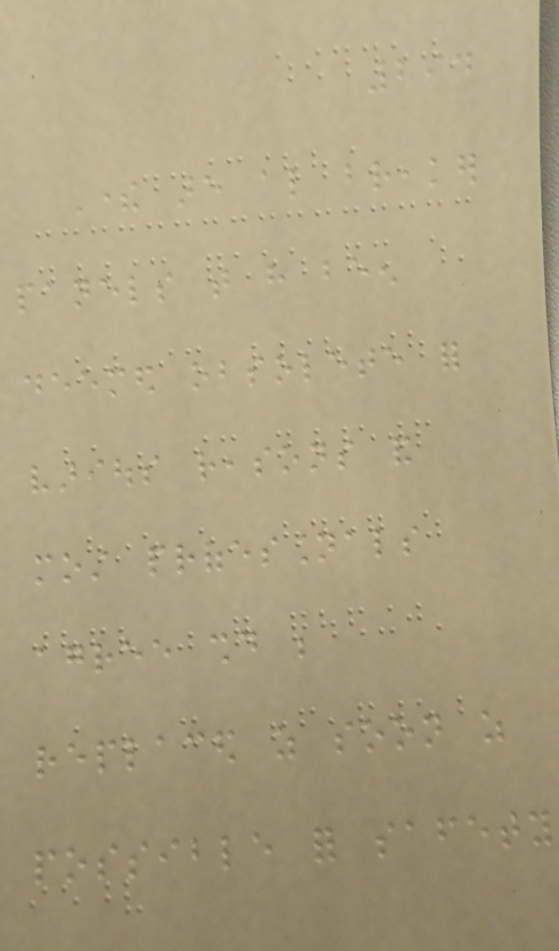294
There are also breaker
panels that have been
deemed obsolete for
various reasons and
most professionals
agree should be
replaced as soon as
possible for safety
